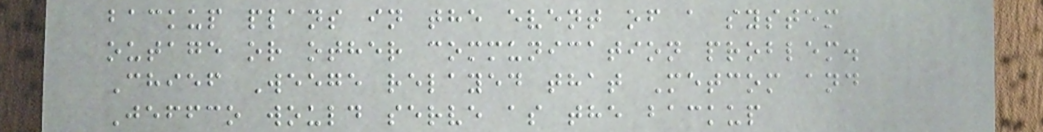backup plans in the event of a system
outage or other communication problem.
Chief Weege relayed that Metcom and
Jeffco would serve as the backup
